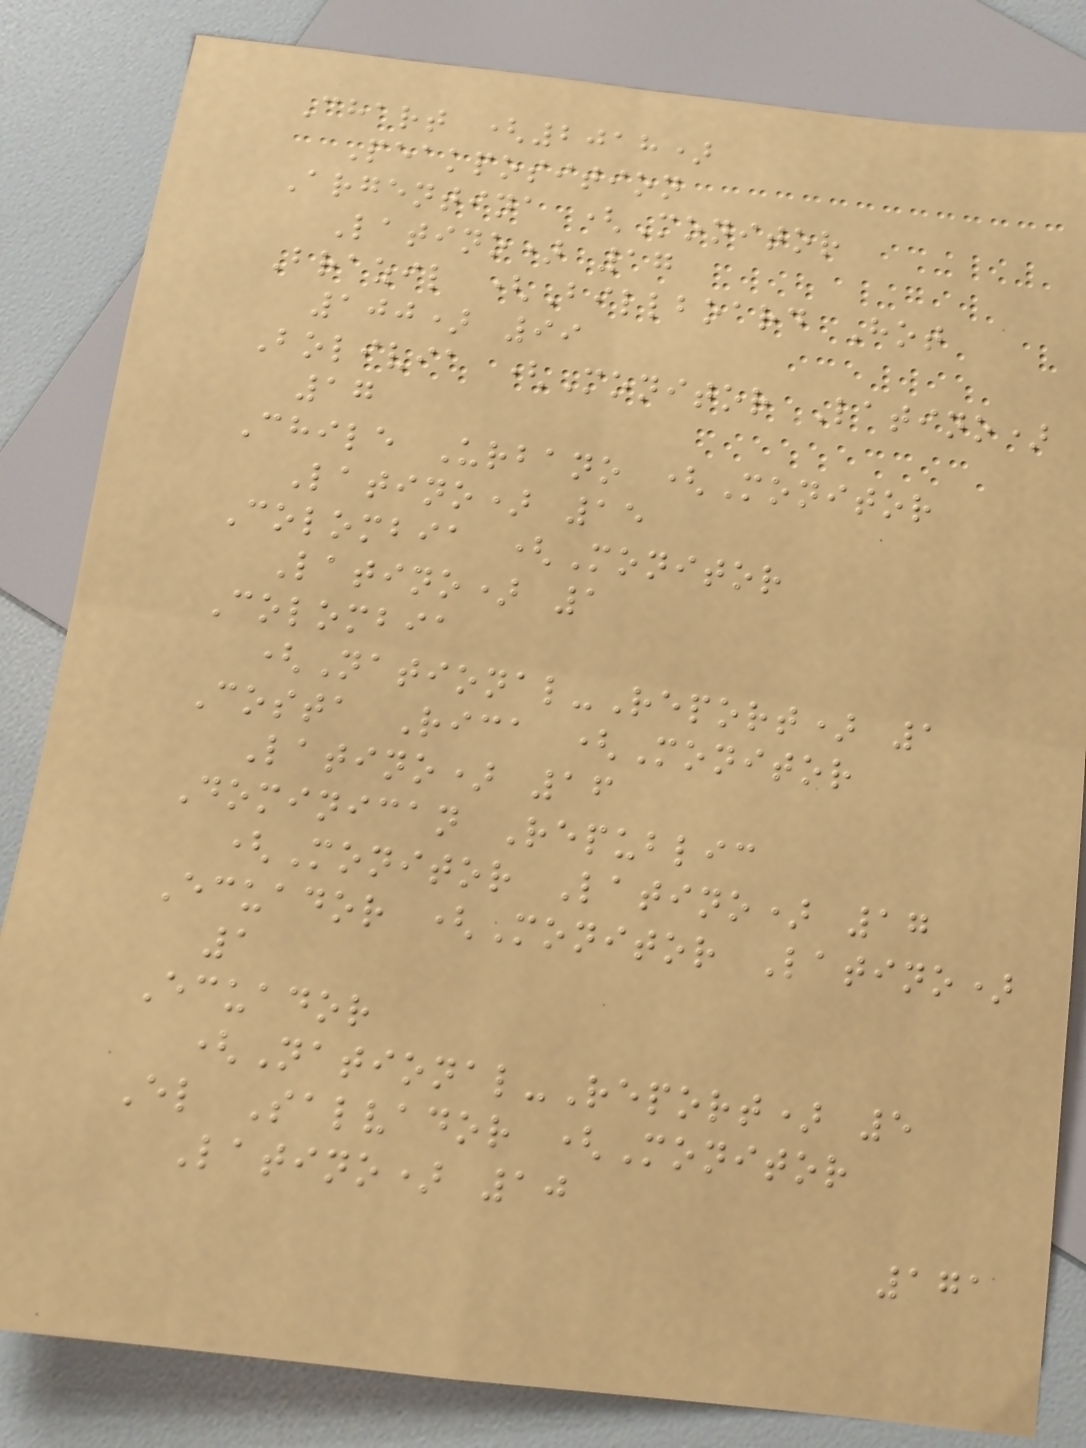Chart (2018)
Peakposition
Argentina (Monitor
Latino) 17
Brazil (Billboard Hot
100) 99
Bolivia (Monitor Latino)
17
Chile Urbano (Monitor
Latino) 15
Colombia (Monitor
Latino) 1
Colombia
(National-Report) 1
Costa Rica (Monitor
Latino) 16
Dominican Republic
(Monitor Latino) 17
Ecuador (Monitor Latino)
1
Ecuador
(National-Report) 5
El Salvador (Monitor
Latino) 10
171
